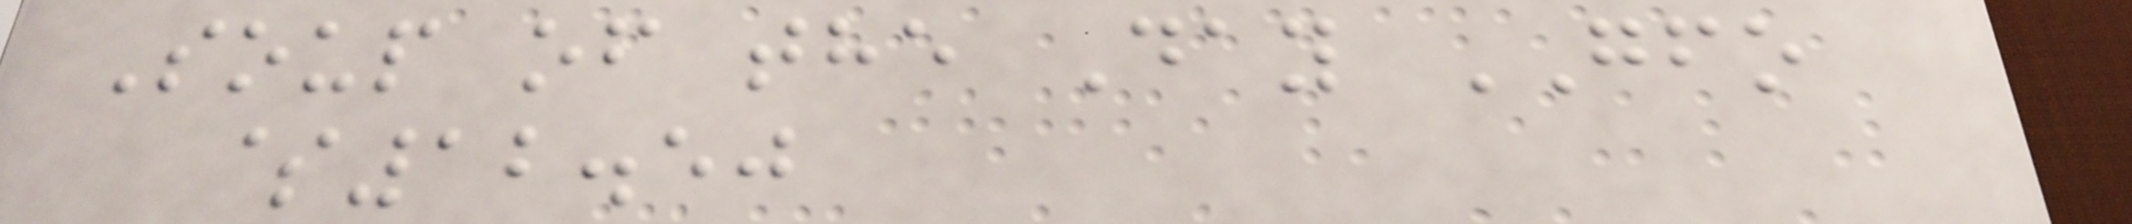Soup of the Day GFO
$12.50
